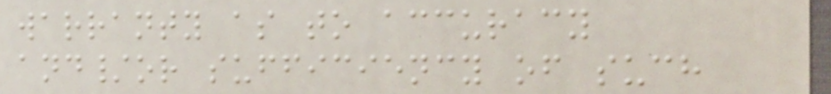warranty as to accuracy
and/or sufficiency of such
